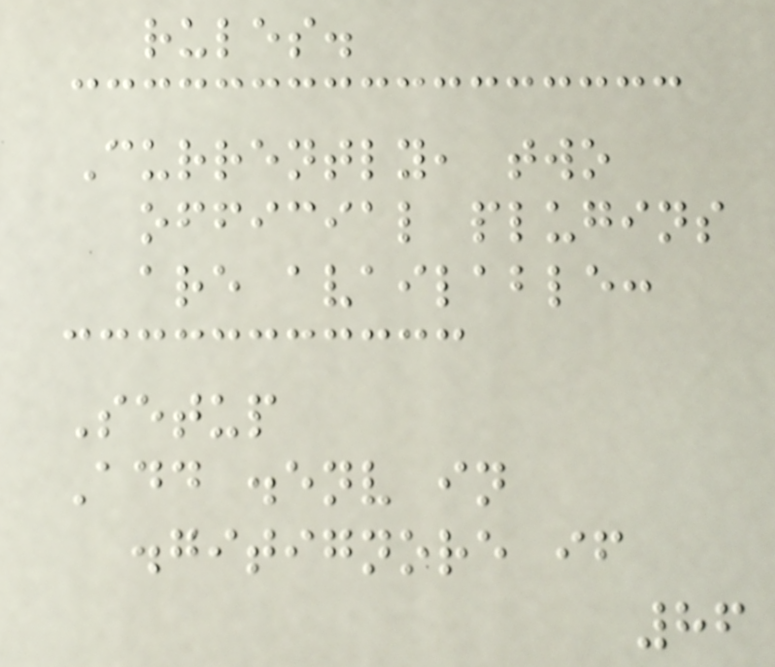rules.
Currently, two
official plugins
are available:
Setup
Add .env in
.gitignore if
86
